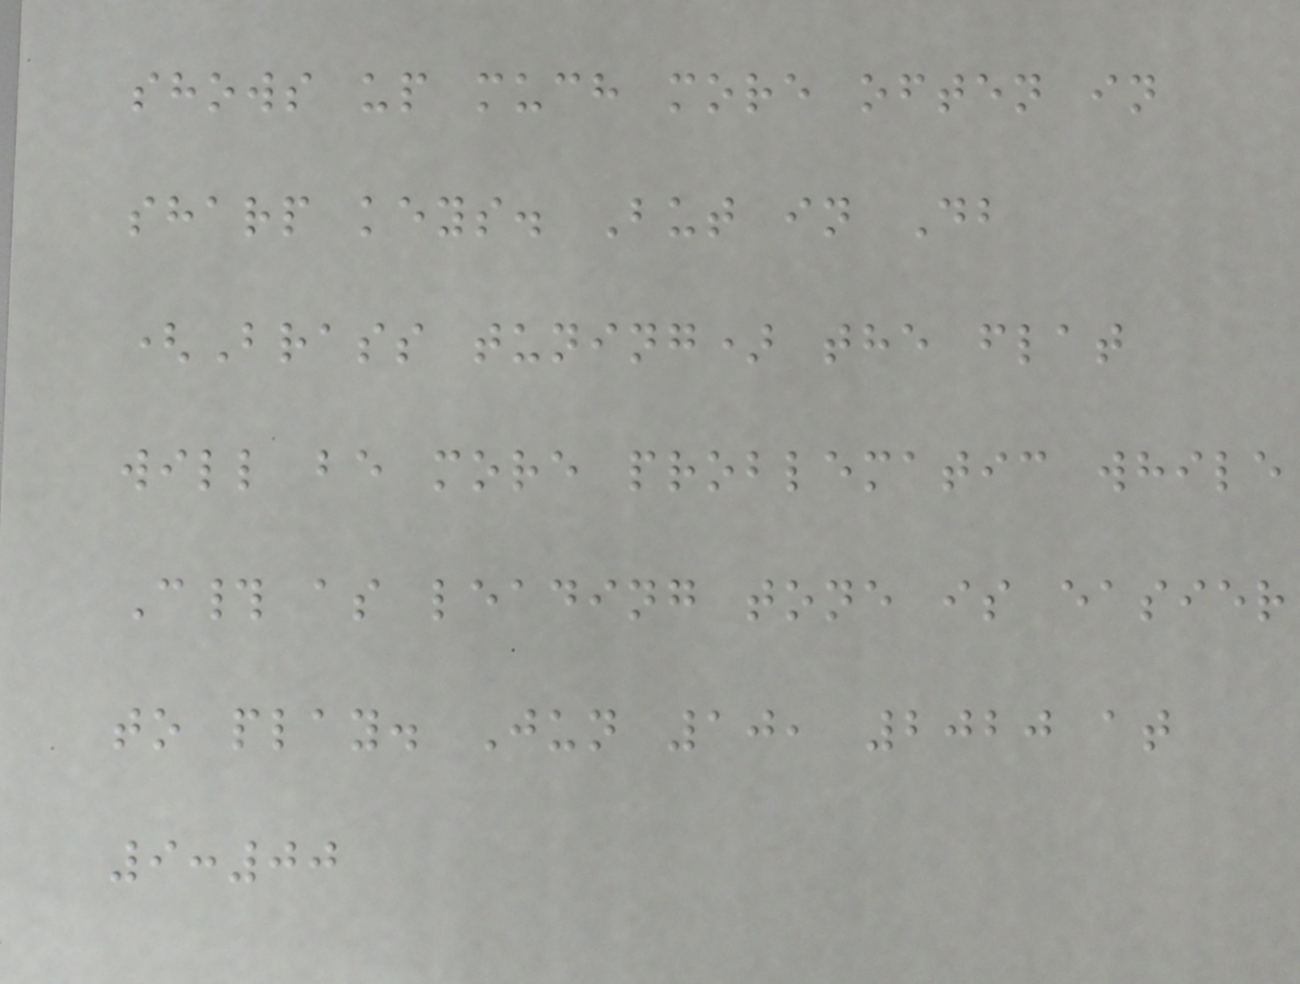shows up much more often in
sharp keys. But in Db
(Brass tuning) the flat
will be more problematic while
C# as leading tone is easier
to play. Jun 10, 2020 at
9:00
